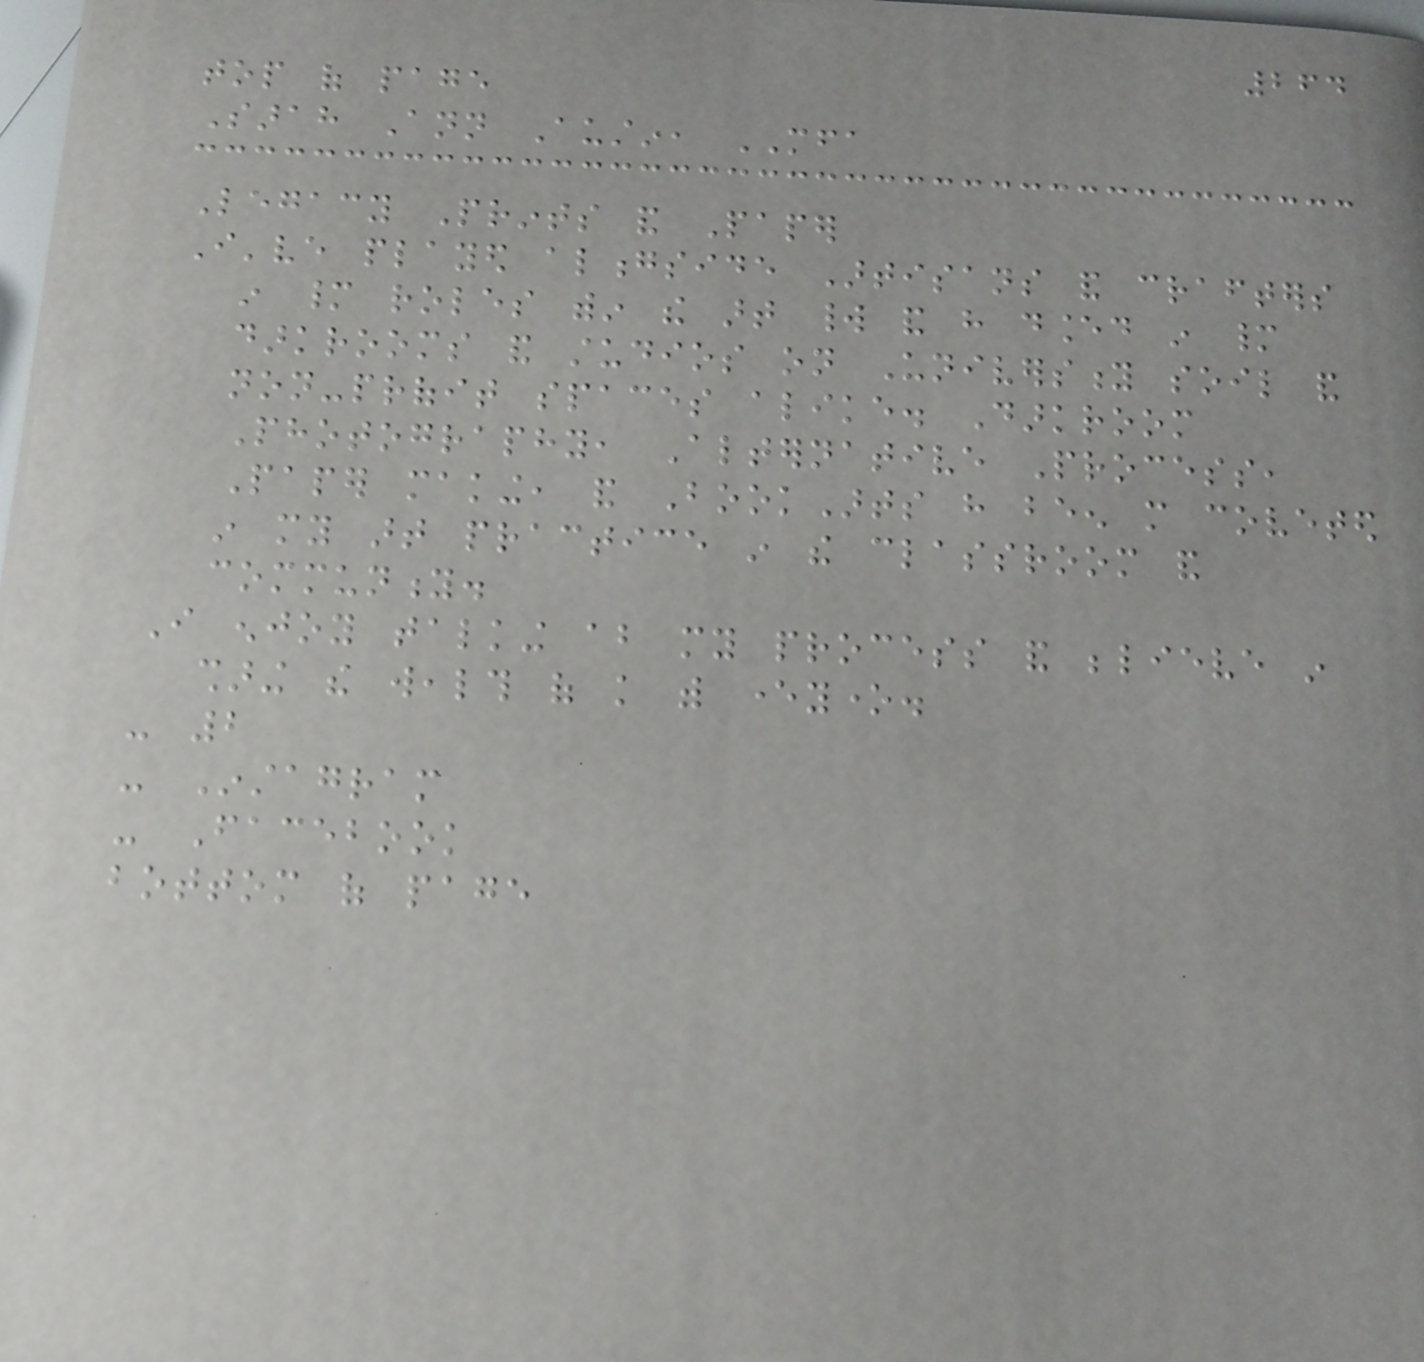264
top of page
Sarah Ann Austin, MFA
Legacy Prints and Paper
I've played alongside Artisans and crafters
in many roles within the art world and have danced in many
darkrooms and studios on University soil and
non-profit spaces alike. Darkroom
Photography, Alternative Process,
Paper making, and BookArts have been more coveted
in my art practice in the classroom and
community.
I enjoy talking about my process and believe in
sharing the wealth of knowledge with everyone.
- 2
- Instagram
- Facebook
bottom of page
